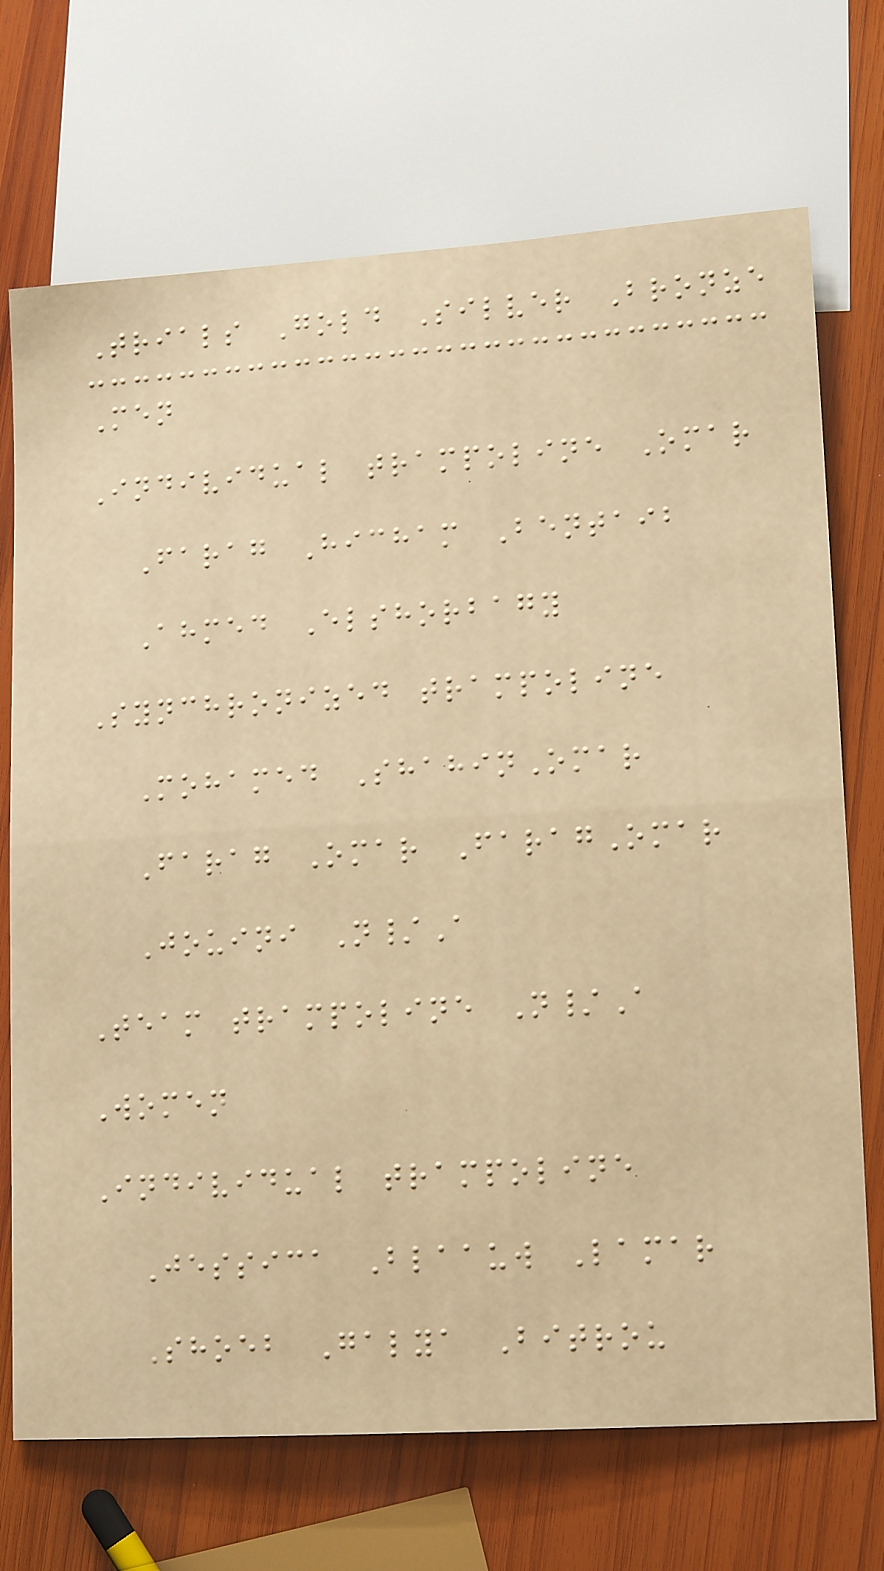Trials Gold Silver Bronze
Men
Individual trampoline Omar
Farag Hicham Bentaib
Ahmed Elshorbagy
Synchronized trampoline
Mohamed ShahinOmar
Farag Omar FaragOmar
Jouini N/A
Team trampoline N/A
Women
Individual trampoline
Jessica Blaauw Lamar
Shoeb Galya Bitrou
